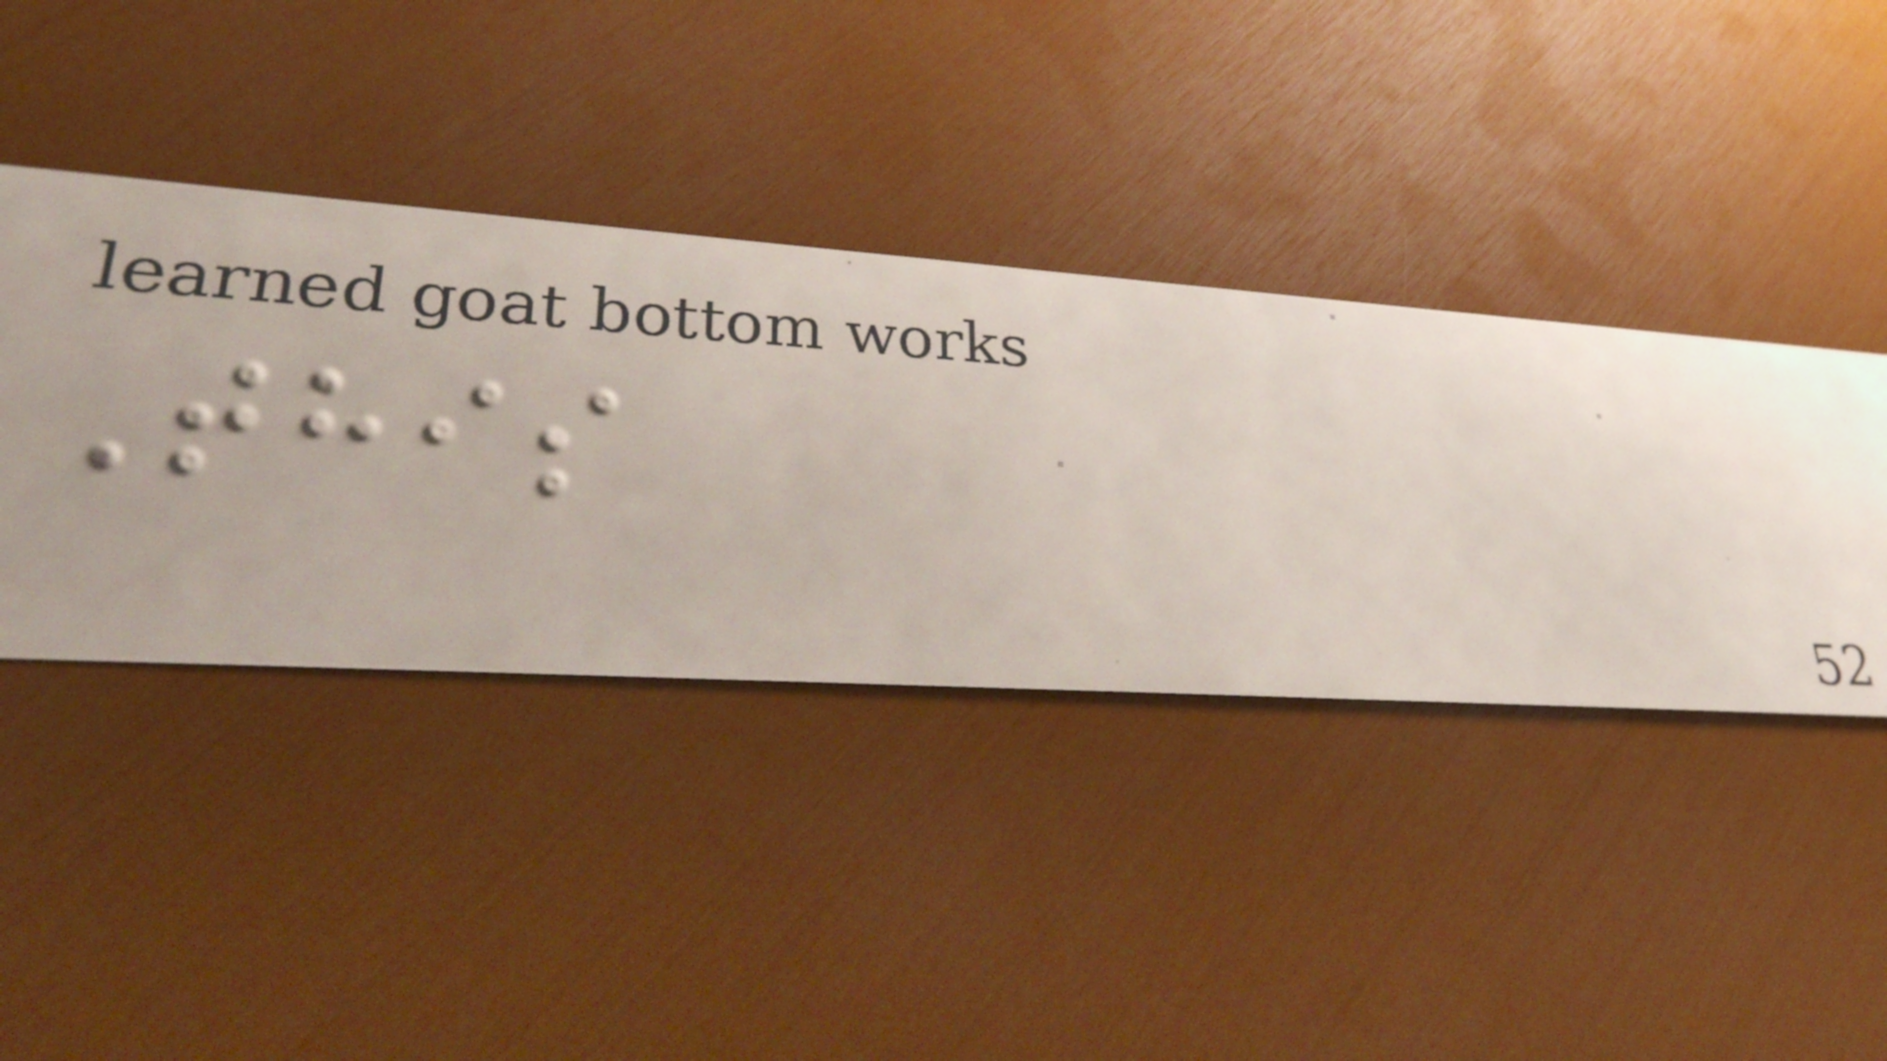This
